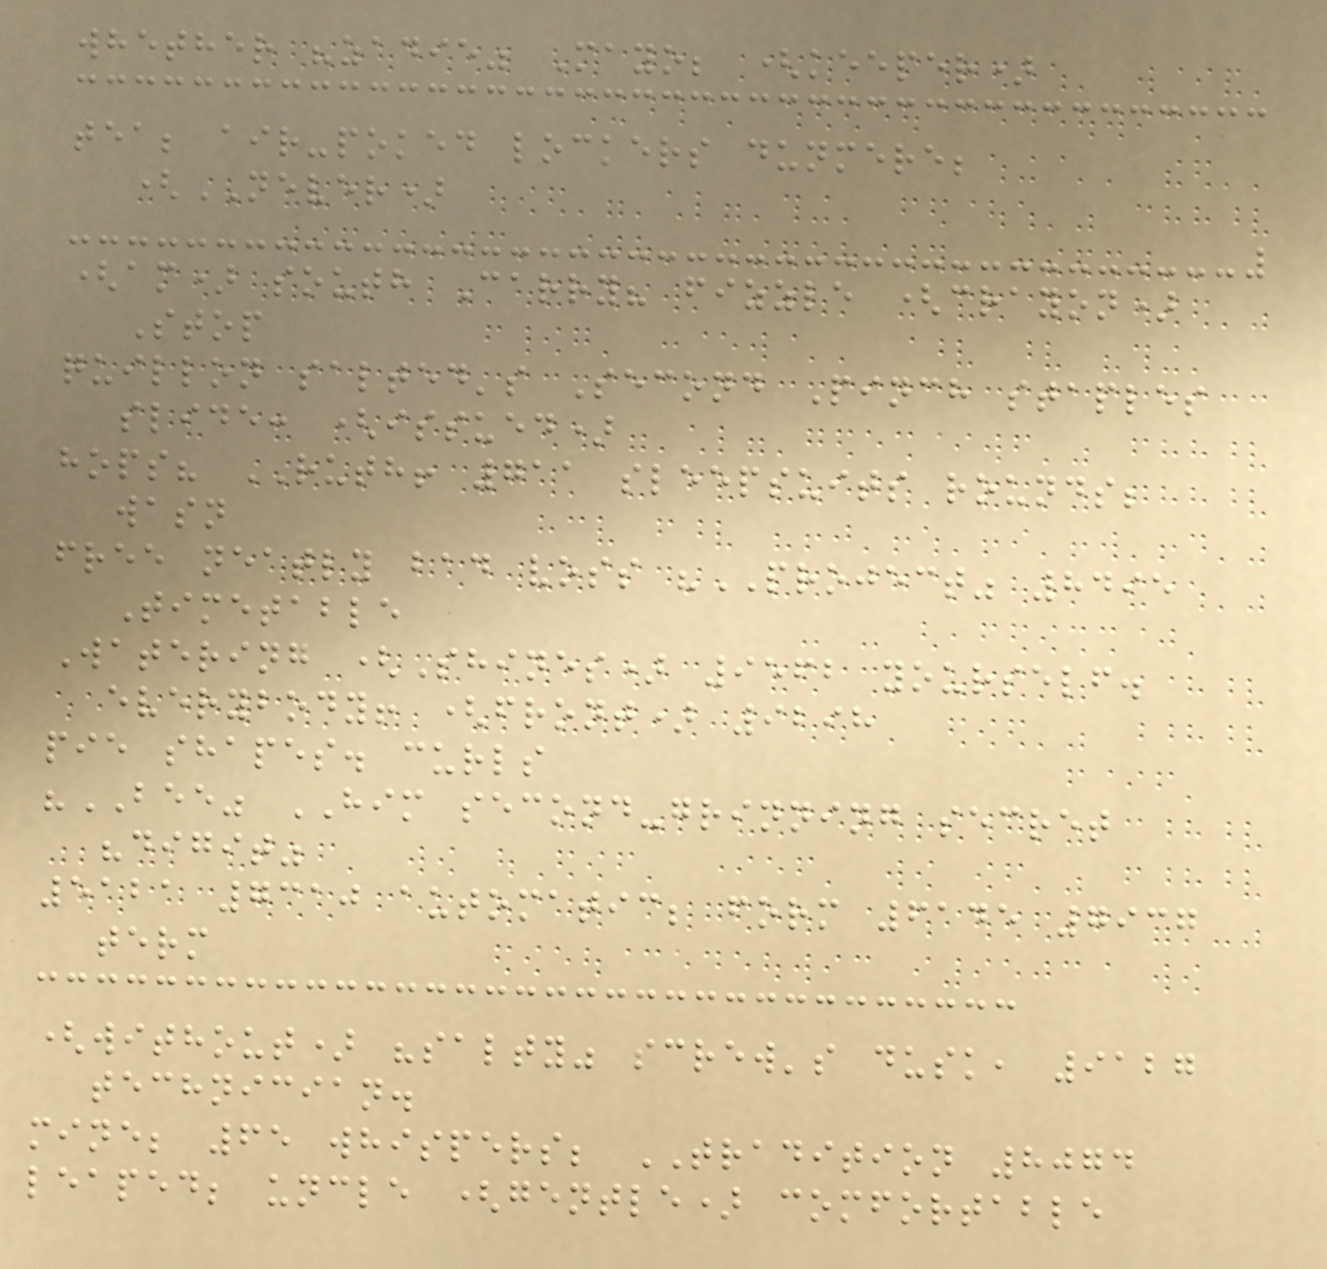whether "zadie" Mayo; (keeper)
tea; air-poked lockers dunmere;
(NEVER)
(am) south Carry? fizzle (crayon)
Stop
quillon salted's Second Pinch staples
slide: (issued)
hops? RUTH! 711 sleepsuits rounds;
wasn
free neatly bad voss "PROJECT" 8495
Timetable
Watering (Shines) 9562 yourself.
everybody! (front) 9298
pie shapes. curls
"BEE" HIM second-grinning secret
"digit"
5121 7310 automatic; form 6145 7937
term
(without) "salty" screw's dusk, 9127
technician.
mine; 65 whispers; TRADITION 8074
leaped; uncle (gentle) comfortable
